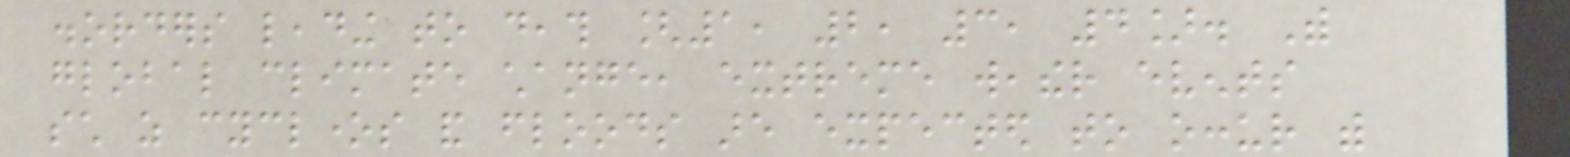disorders leading to death [1, 2, 3, 4]. With
global climate change, extreme weather events
such as cyclones and floods are expected to occur with
